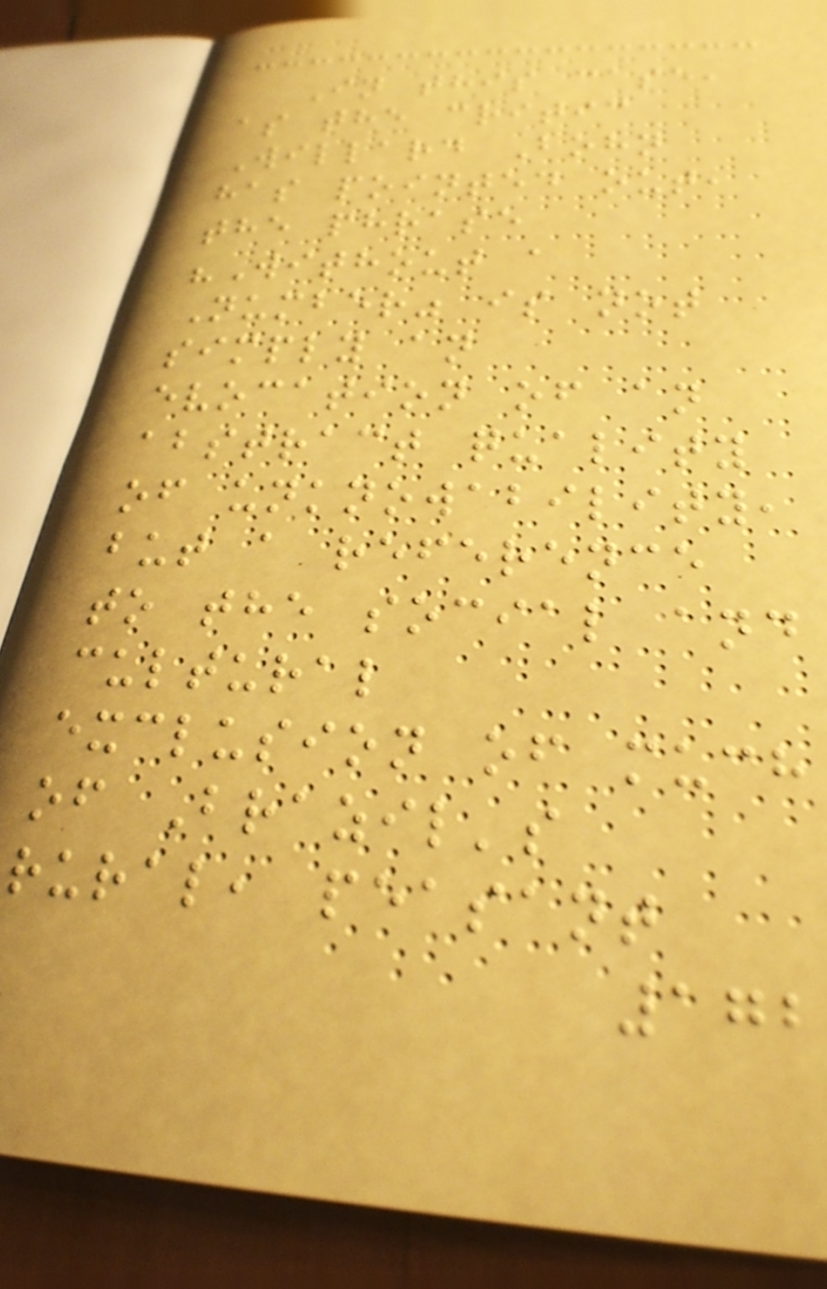In this case,
as the critic
Willard Bohn
has pointed out,
the phrase
"Without a
Number" is not
simply an
evocation of an
abstract quality
of unknowability,
but a reference
to the social and
cultural
exclusion of much
of Brazil's
rural, peasant
172
